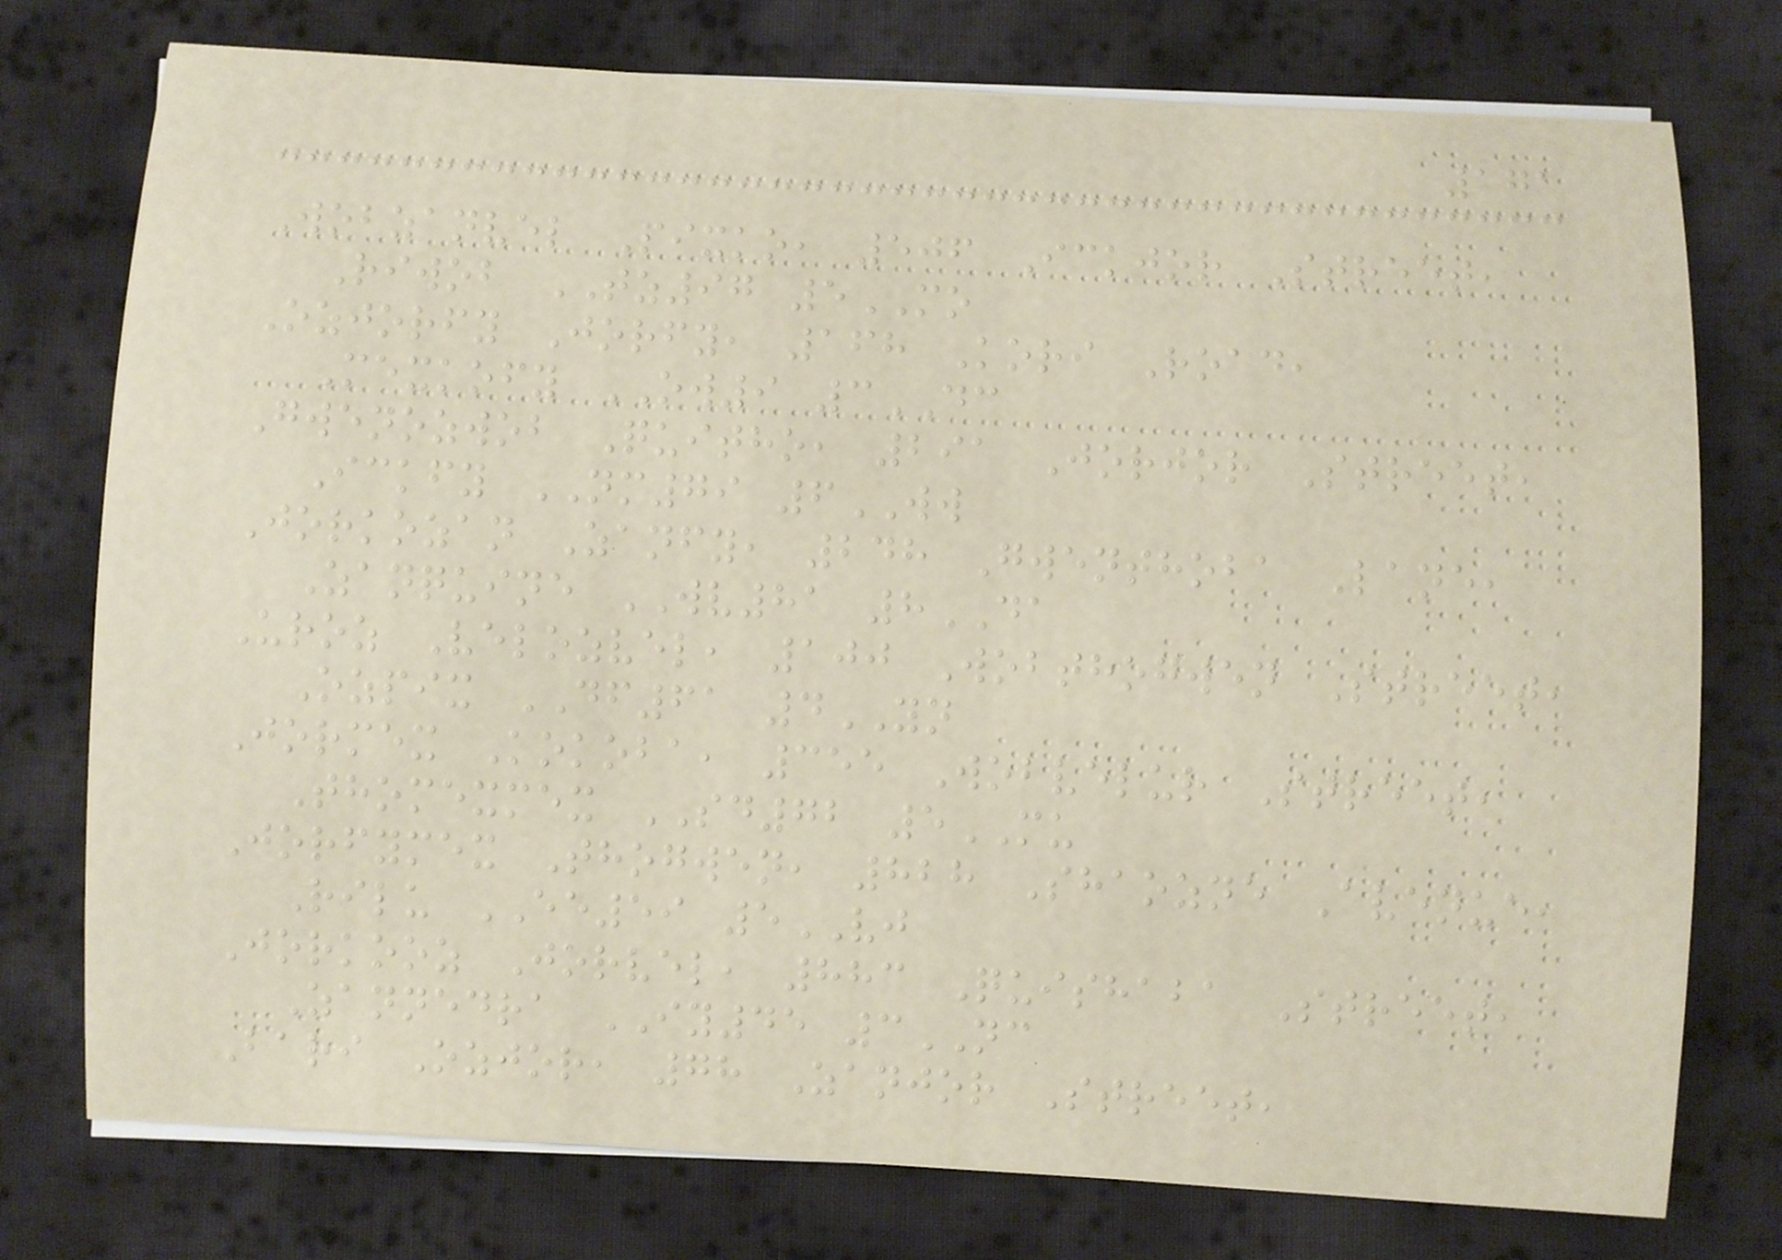171
Wobzanvel Pixko, 506 Ickjor Street,
Riwob TZ97 5MO
Ozjorfy Jorfy, 168 Kori Road,
Mexkofy OW9 3DC
Gwenozwob Quitho, 291 Jorjor Street,
Ickfy NM79 6WW
Jorkozan Zanfy, 248 Gwenthoba Lane,
Zanquine WV81 8DA
Uroz Velozvel, 100 Wobthogwen Street,
Ozpix DF61 4YN
Jormex Kokoba, 355 Wobvelur Street,
Thomexmex SD72 5MU
Jorfymex Thogwen, 828 Shaozne Avenue,
Rilu EE59 5VJ
Jorkooz Jorvel, 883 Quishaba Street,
Zannedra IY45 3NC
Bari Ozjor, 78 Zanjor Street,
